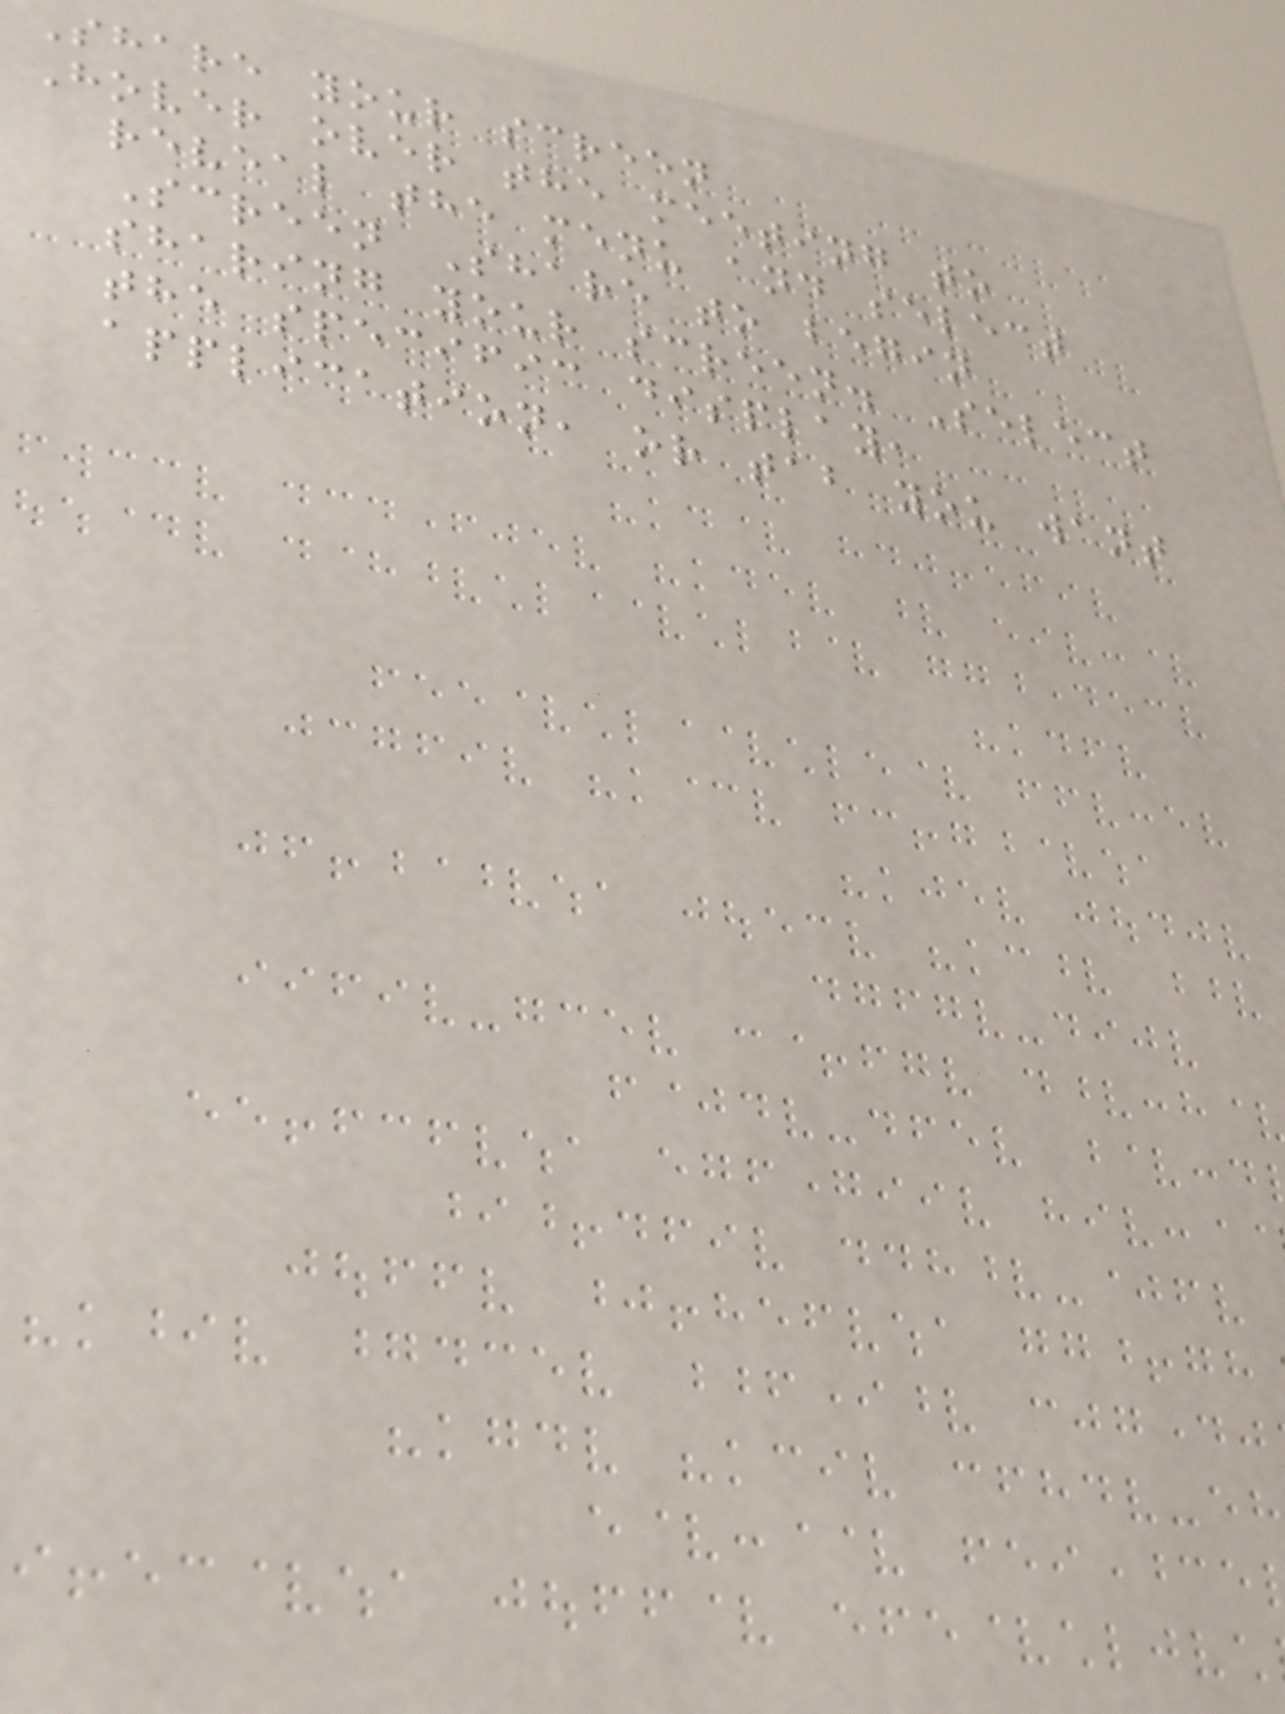Share your screen
Hover over the meeting to
reveal the menu and select
Screen Share to begin
sharing your screen. Select
the specific display,
application, or tab you want
